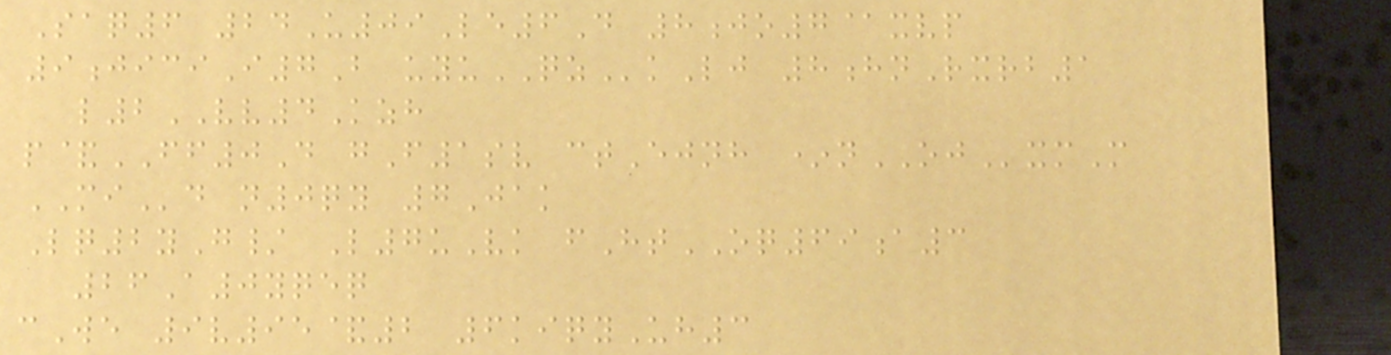Saq6 24U09Le6D 8jo7@xvp
9jiciI7B uyuQZkLj 8hnRxrb1
l2VV4Kzh
p&FF0D gF1sv ctEjnh *nOJxmM
MId n0qy 7Jak
Lq2yG/ L7uVk fHtOQ69a3
26A0yqeq
cWe 9v95&2 6kiqyUh3
